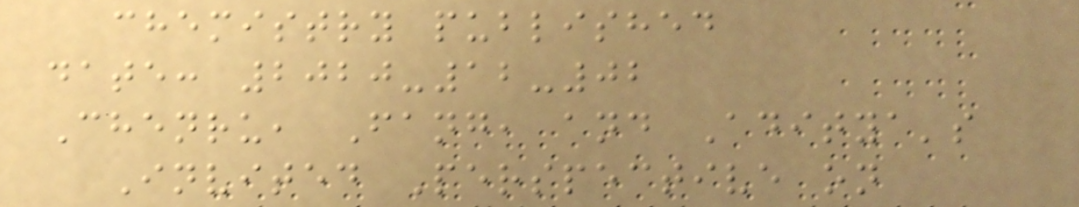chemistry published
date: 2020-12-02
Chenru, Fang, and Aditya's
Invited Perspective on
